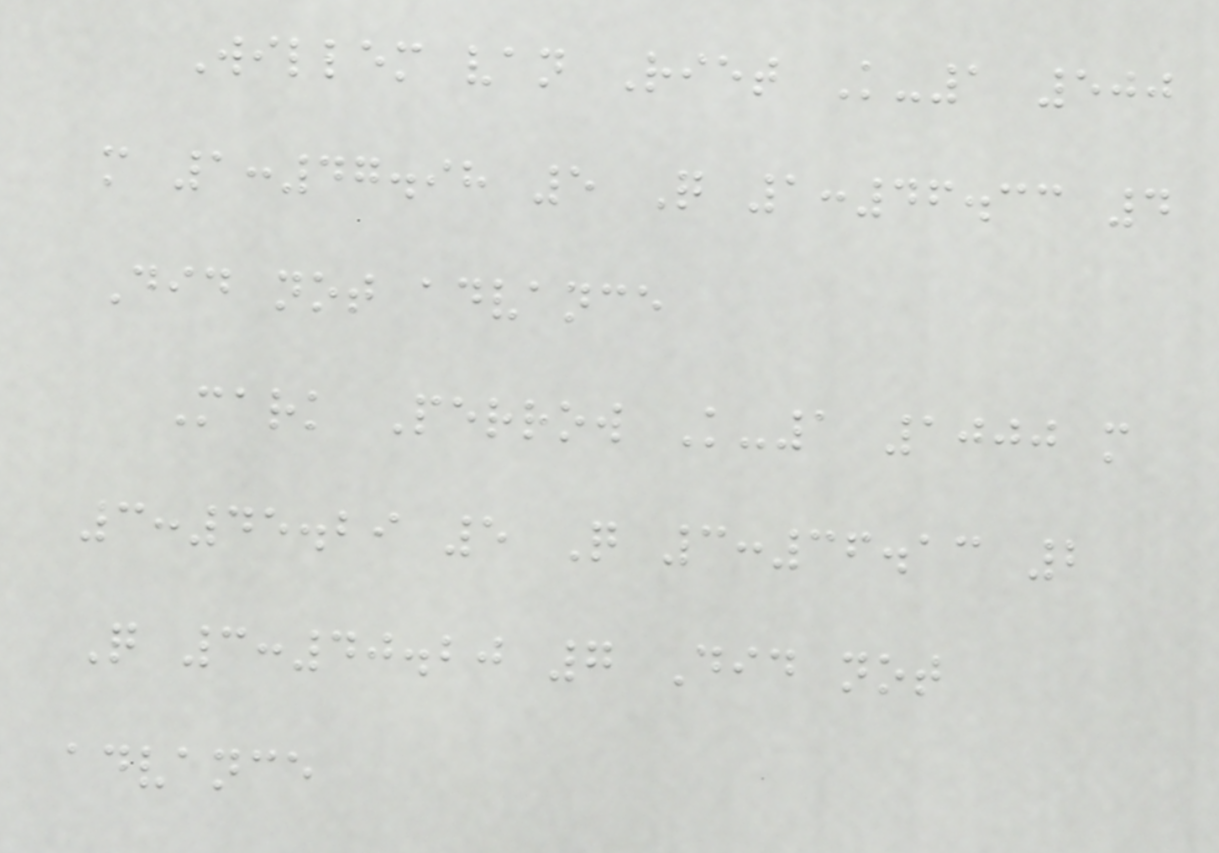Willem van Riet K-1 500
m 1:47.98 5 Q 1:46.33 4
Did not advance
Mark Perrow K-1 1000 m
3:45.29 5 Q 3:36.13 2
Q 3:40.20 7 Did not
advance
